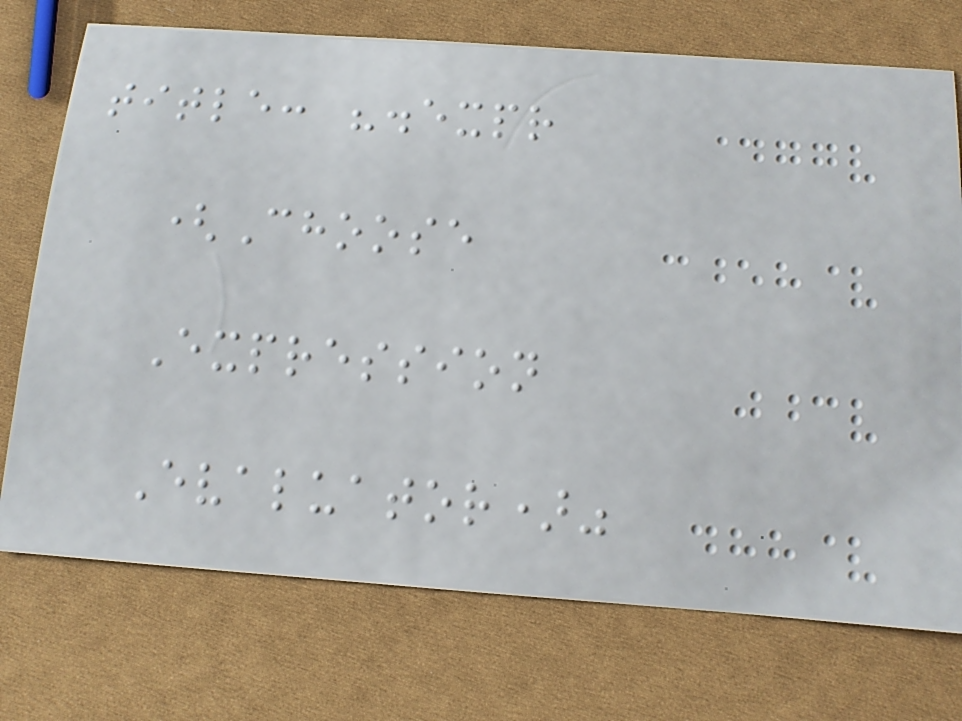title: ".expr
(Choose
Expression
Evaluator)"
